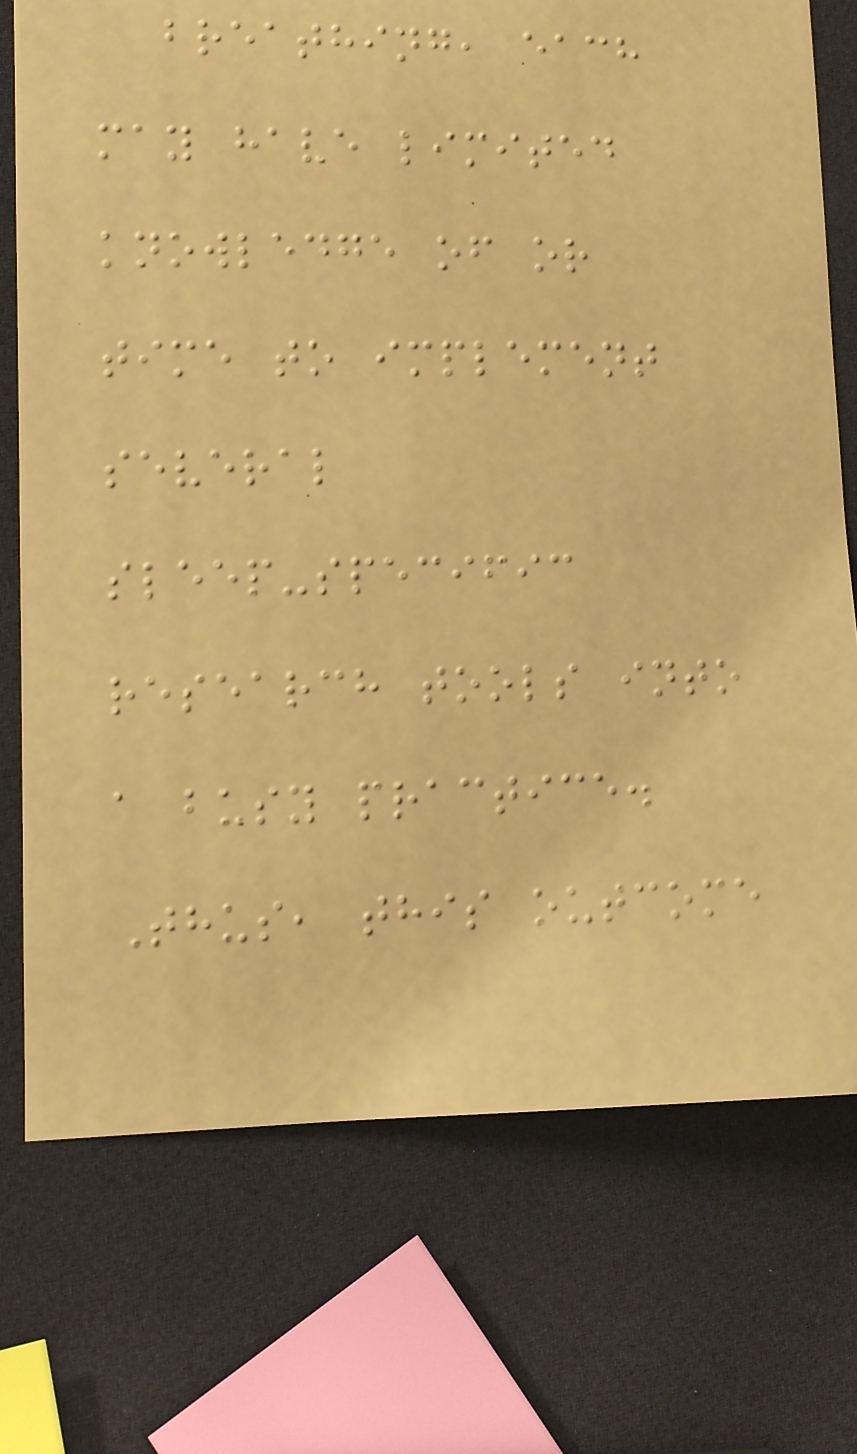breathing, each
may have limited
knowledge of or
time to implement
several
sleep-specific
research tools into
a busy practice.
Thus, this outcome
